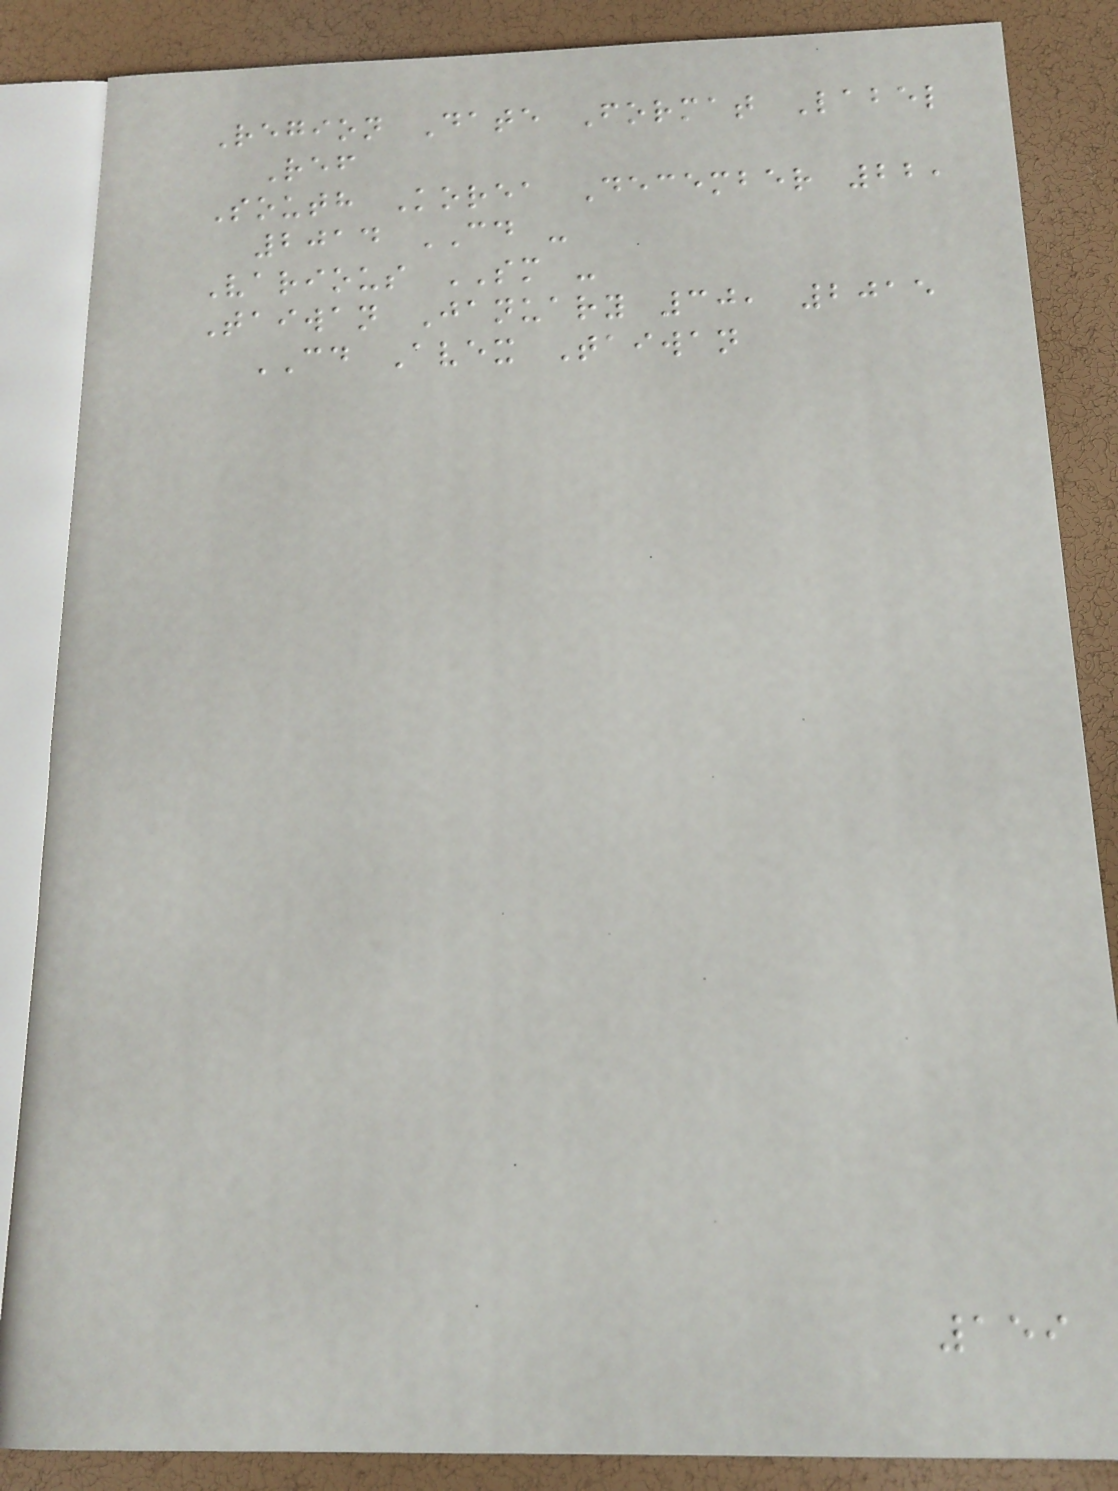Region Date Format Label
Ref
South Korea December 22,
2014 CD -
Various SM -
Taiwan January 30, 2015
CD Avex Taiwan
159
